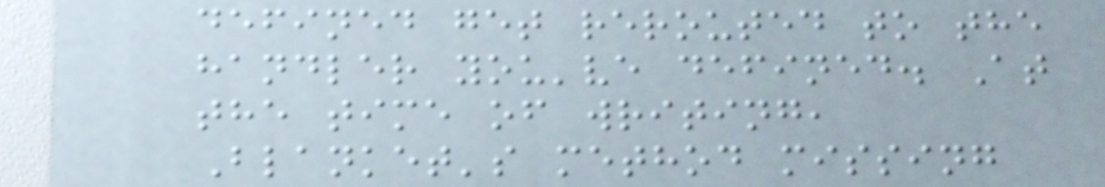defined get rerouted to the
handler you've defined. At
the time of writing,
Blanket's method missing
